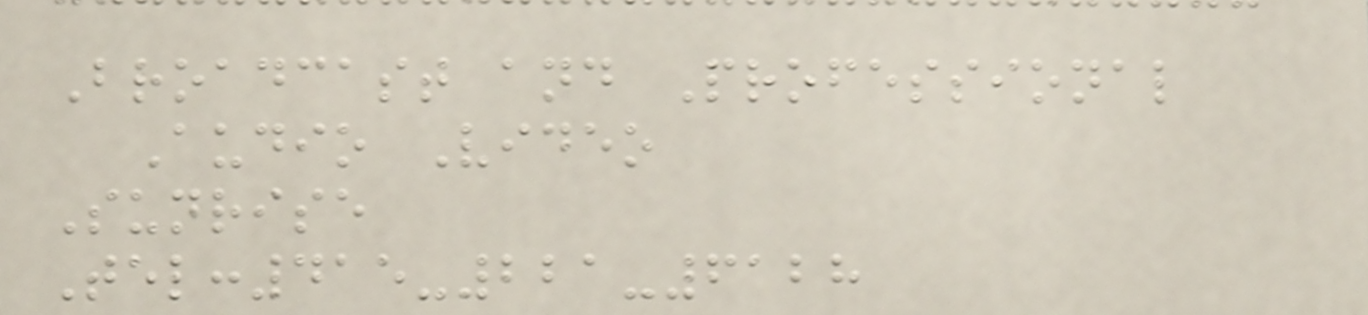Broadcast and Professional
Audio Video
Sunrise
Tel:415-221-6128
